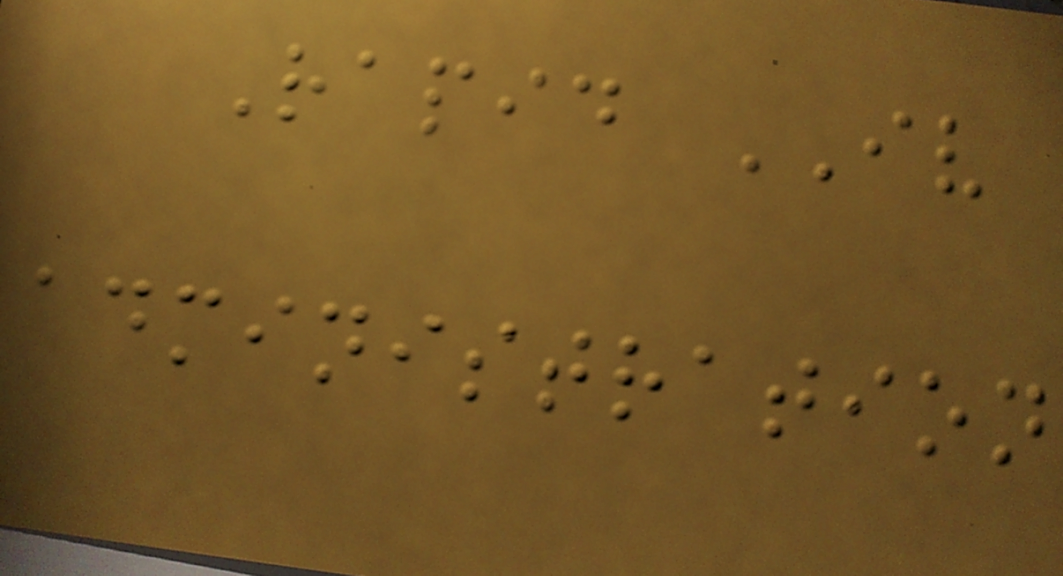Rapid IV
administration
